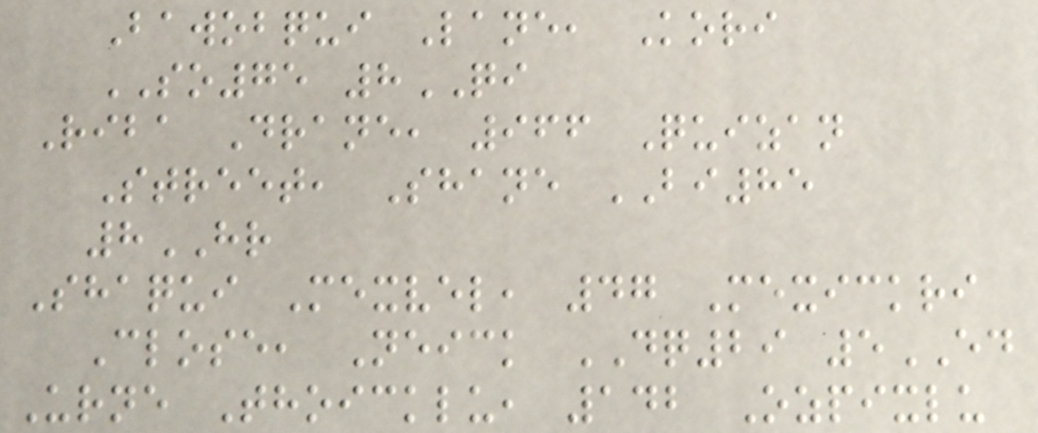Bawobqui Lane, Kori
SO75 8QI
Riba Drane, 966 Quizan
Street, Shane BI85
8HR
Shaqui Mexvel, 47 Mexickri
Close, Neick DQ29 5ED
Urne Thoicklu, 142 Ozpixlu
